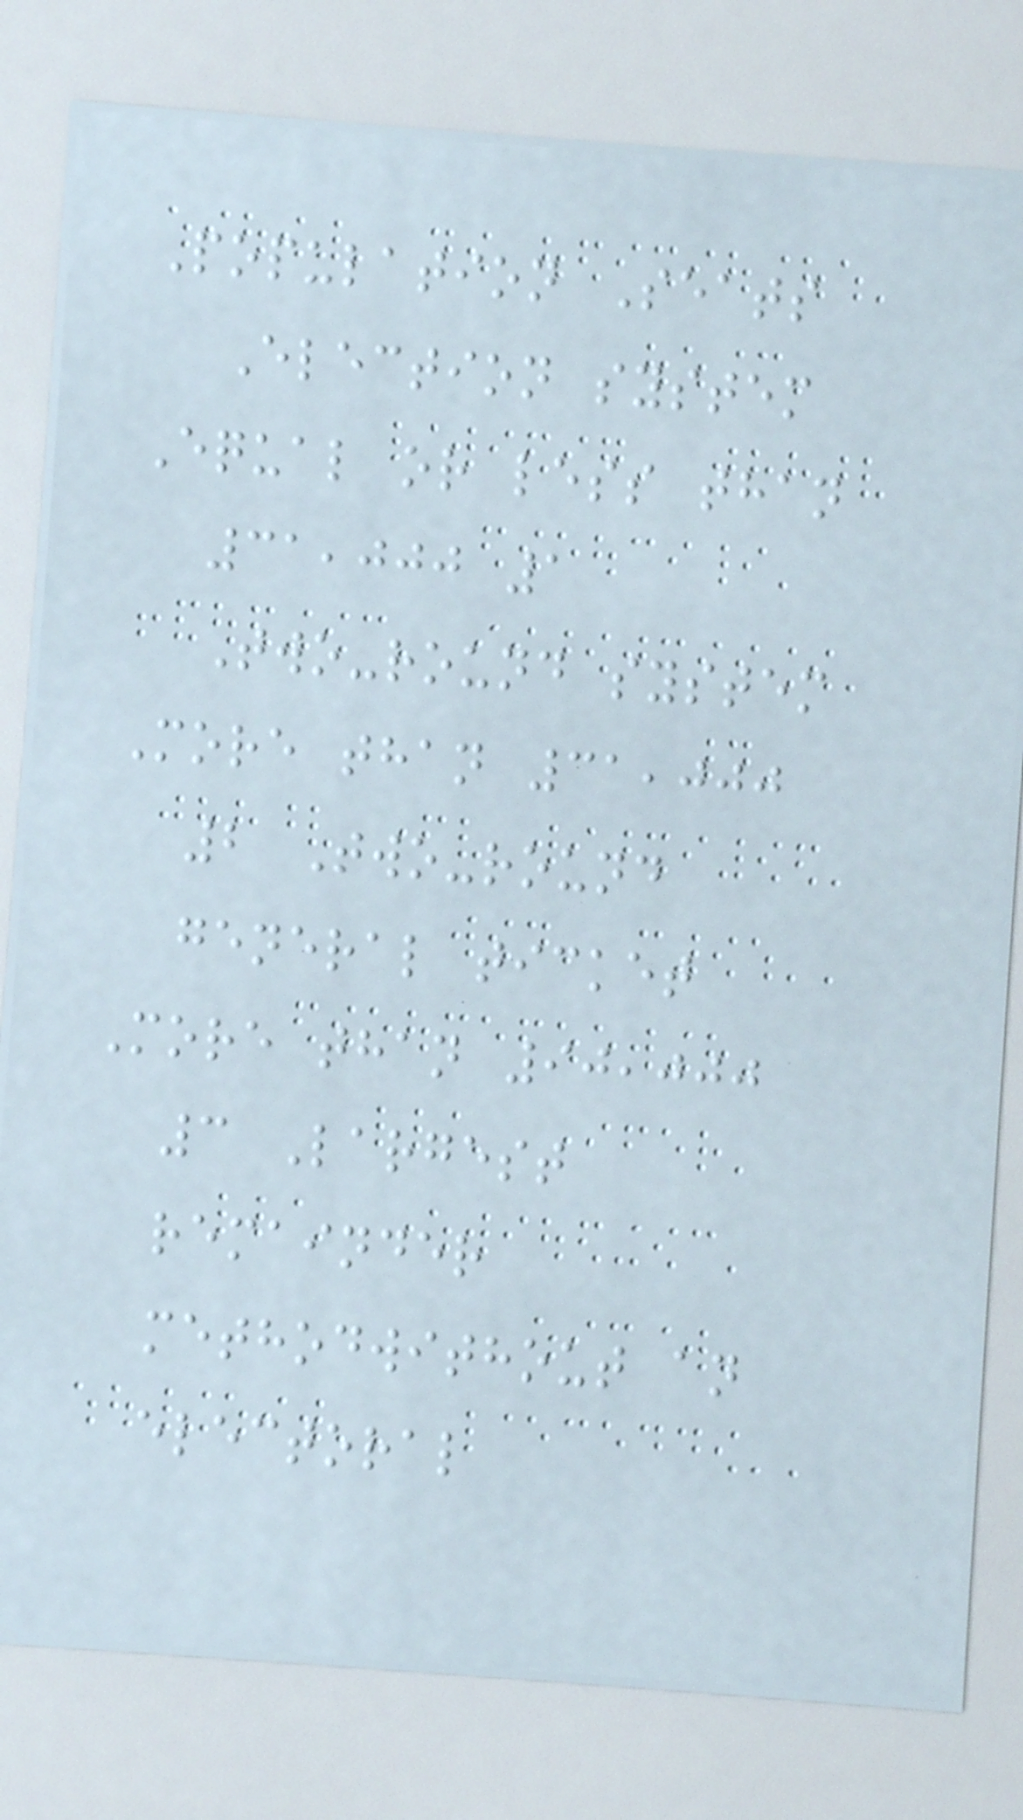Population Seats
Election system
Equal or less than
31,000 1
Two-round system
More than 31,000
2 Two-round
general ticket
More than 90,000
3 Largest
remainder
methodwithout an
electoral
